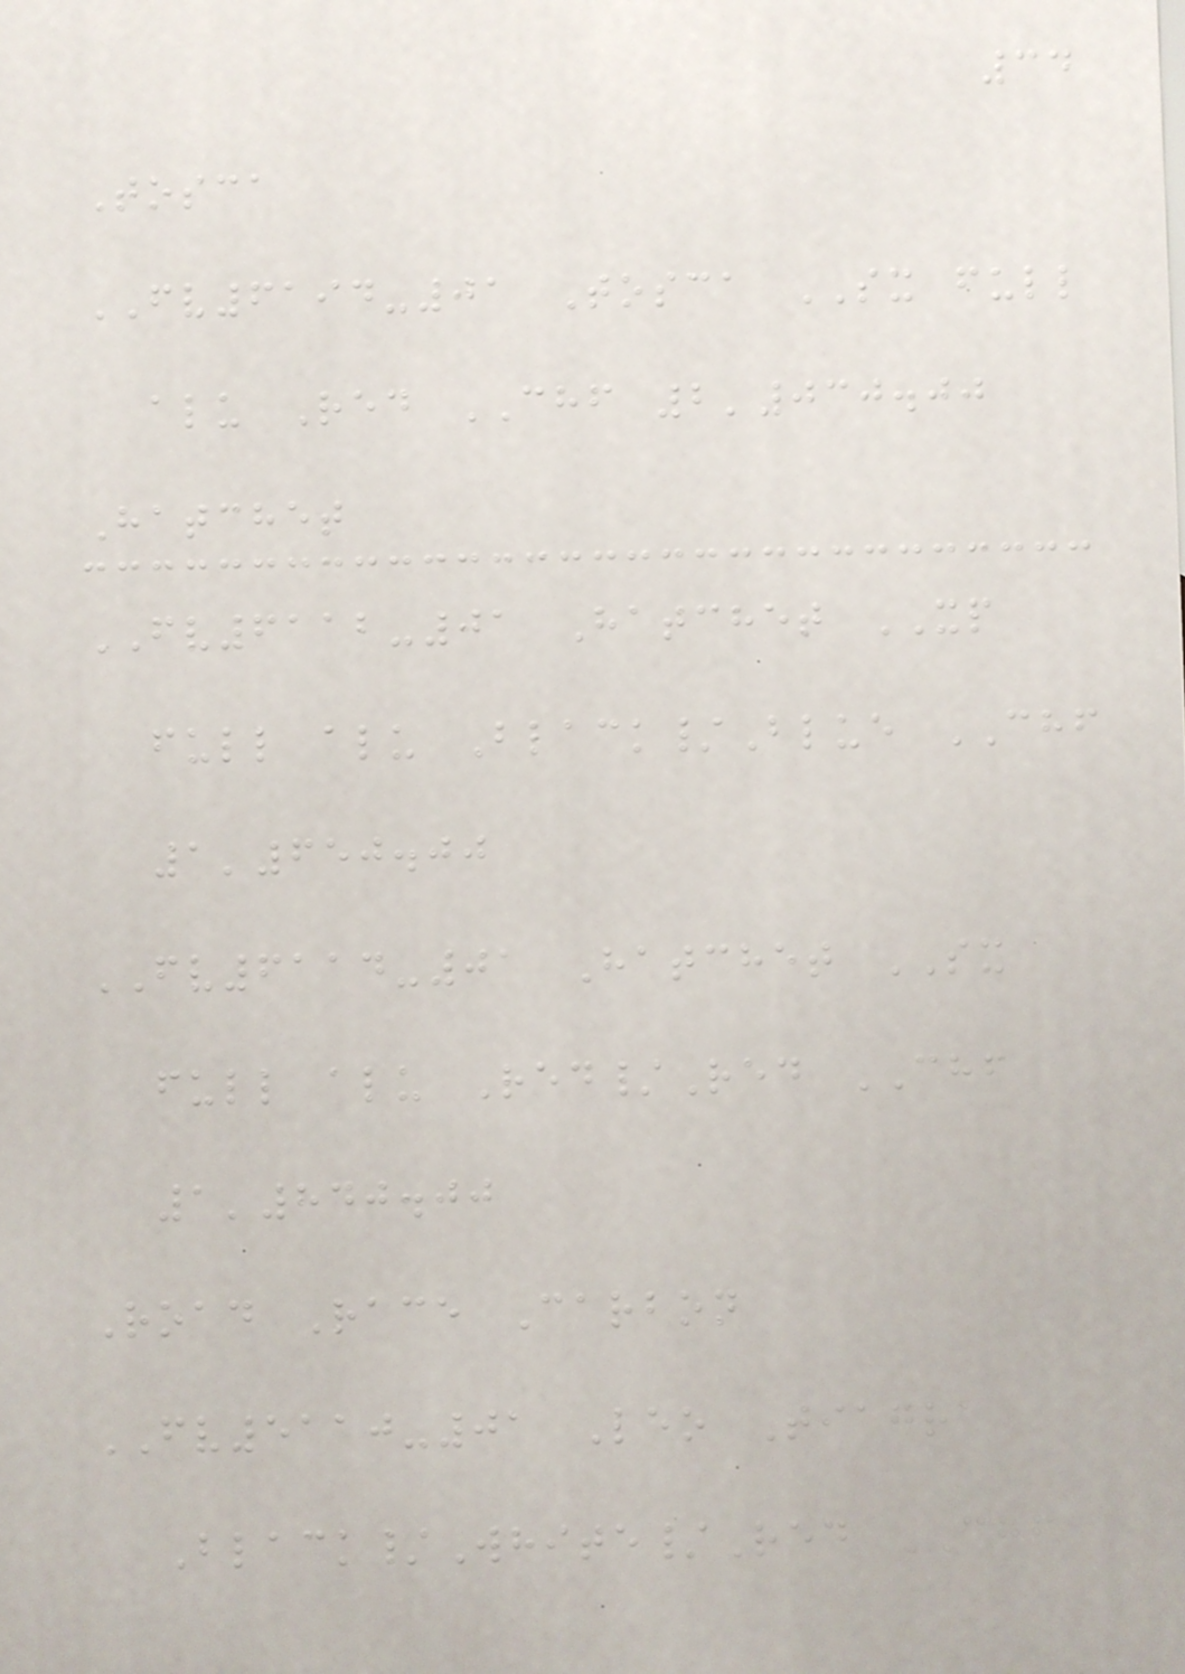34
Tosca
FV6194-01 Tosca SX full
alu Red CHF 2'030.00
Hatchet
FV6112-01 Hatchet XP
full alu Black/Blue CHF
1'650.00
FV6114-01 Hatchet SX
full alu Red/Red CHF
1'840.00
Road Race Carbon
FV5110-01 Leo Tiagra
Black/White/Red CHF
